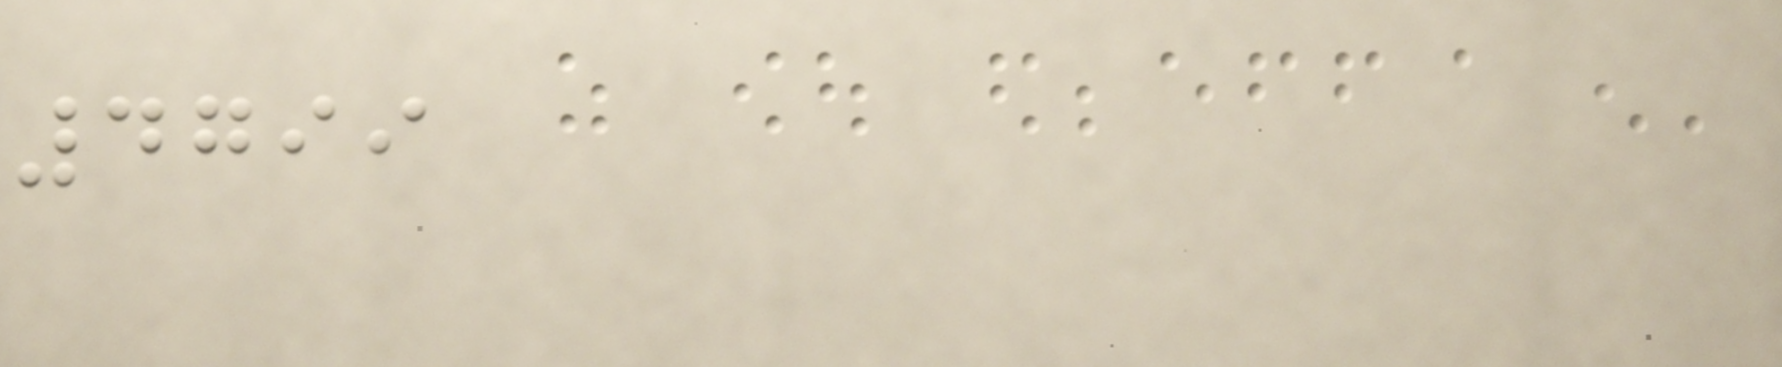4799
